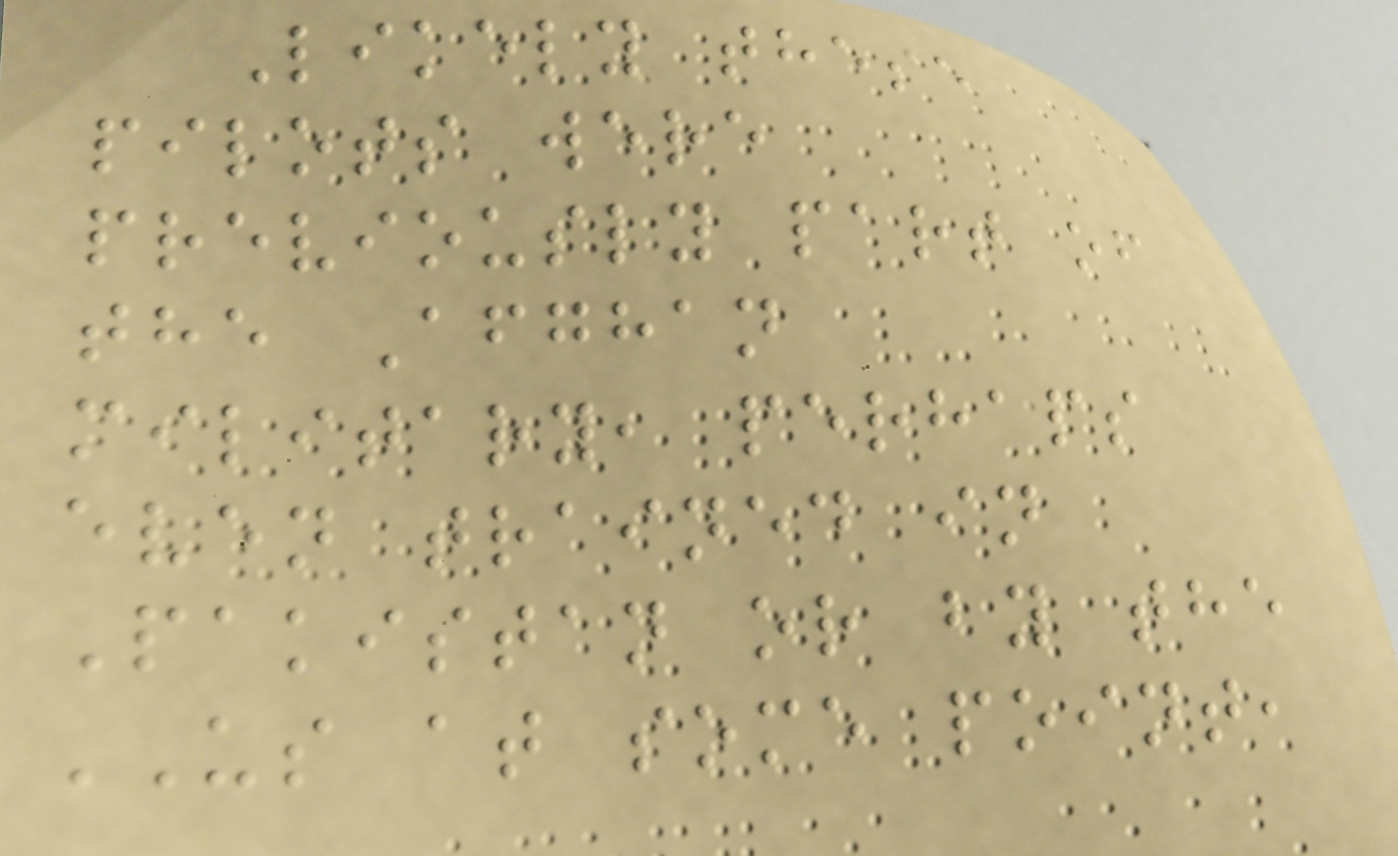Likely these
pilots were
previously part of
the Afghan
military, perhaps
even trained in
Pakistan or by the
US at some point,
